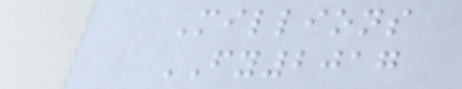Millions
FY2017
